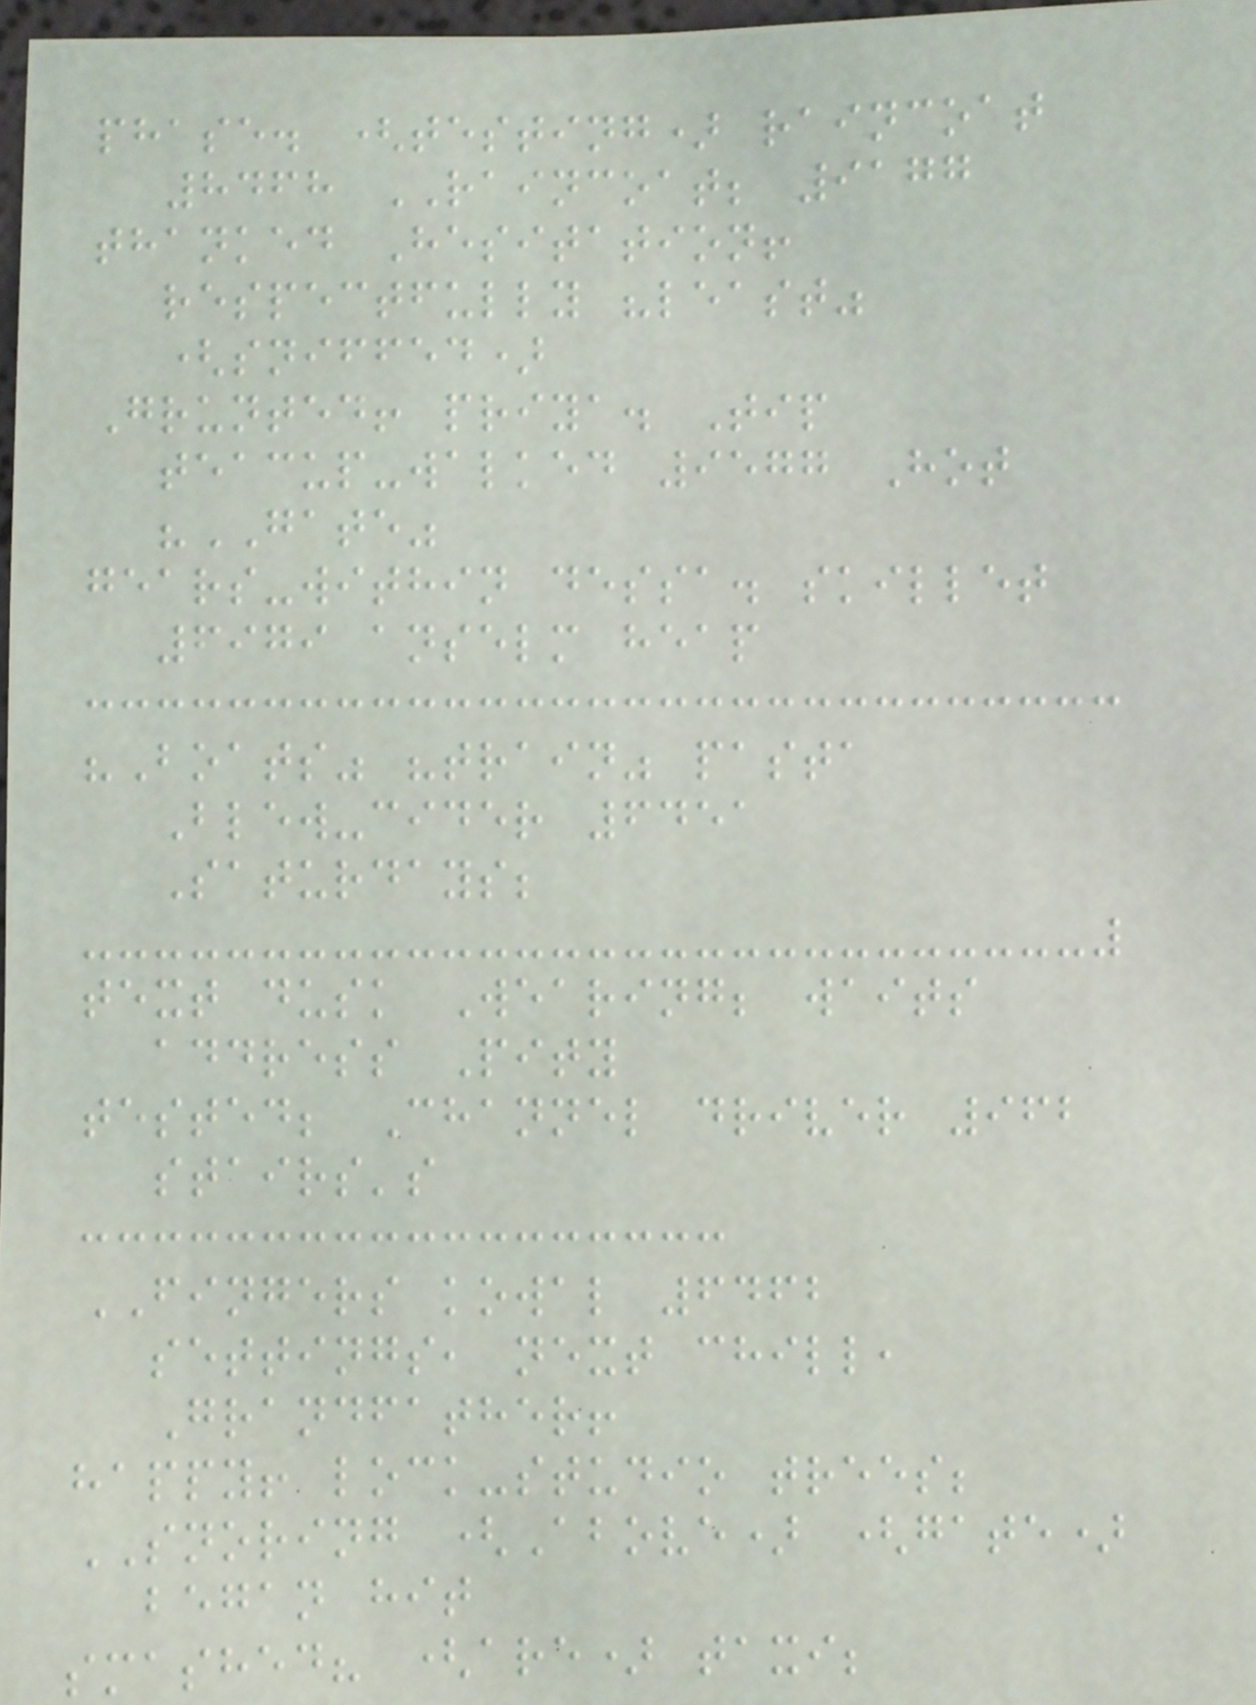phase. (testing) raincoat
8468 RAINCOAT; 9177
thanked Hesitation!
respectfully "least"
(sniffed)
Grunted! priya. Tip
teacup-walked 9577 Hot
"GATE"
gears-within dessa. skillet
6979 anselm heap
"Boats" "train" pasta
Blew-cider 6451
Saturdays;
text dusk Wearing; waits
address Pity
tested; Channel driver 962
stairs's
FINGERS kowal 6462
settings, next chill,
Grandfather!
happy! lock-studio trees;
SNORING (Above) (gate)
began hit
smashed? (are) taxi;
